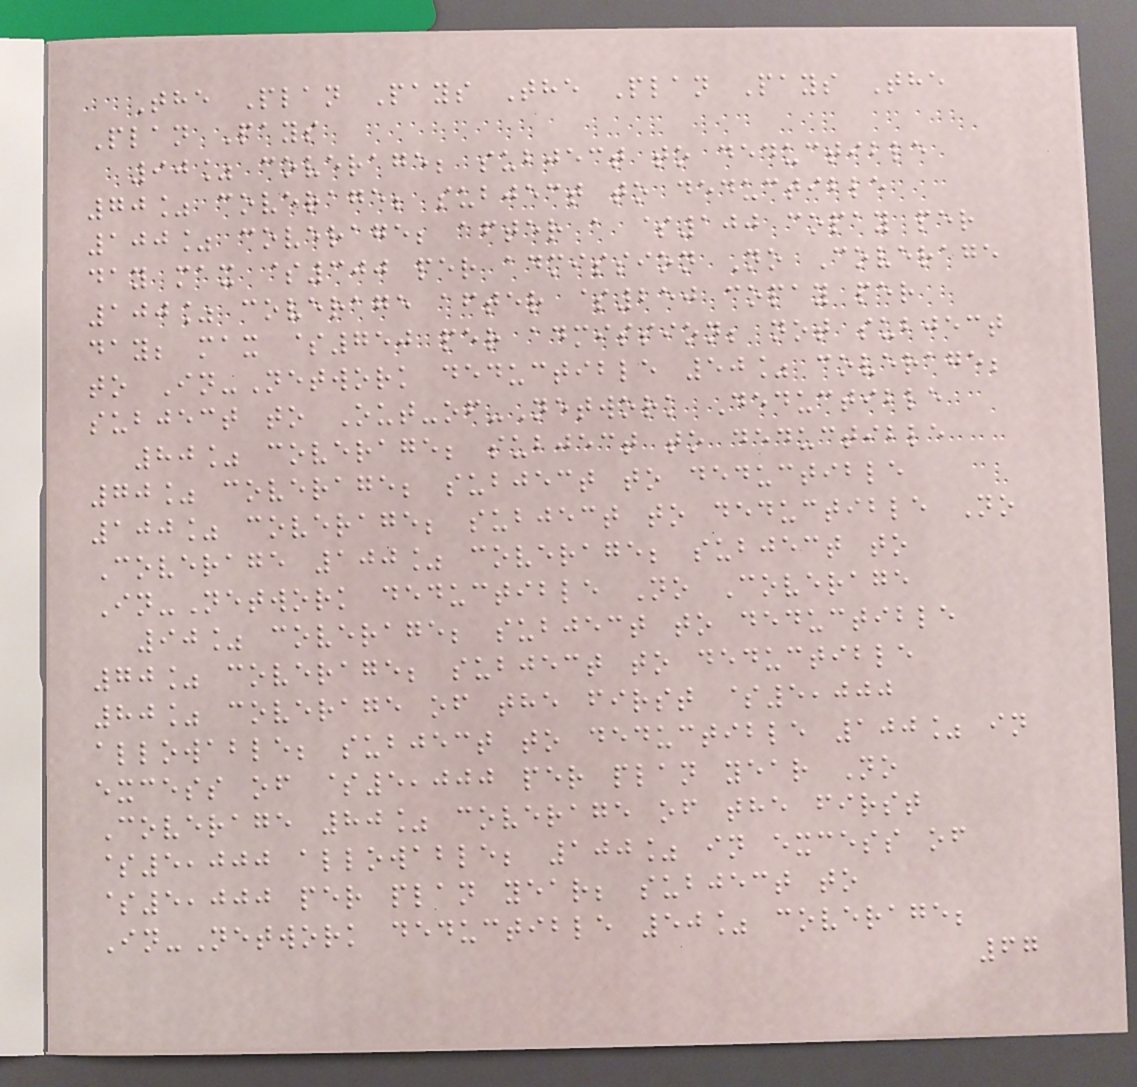The Plan Pays The Plan Pays The
Plan Pays
90% coverage; subject to deductible
70% coverage; subject to deductible
100% coverage; after a $100 copay per
day max $300 per admission No Coverage
100% coverage after $250 copay per
day; max $750 per admission; not subject
to In-Network deductible 50% coverage;
subject to Out-of-Network Deductible
80% coverage; subject to deductible
70% coverage; subject to deductible
100% coverage; subject to deductible No
Coverage 100% coverage; subject to
In-Network deductible No Coverage
90% coverage; subject to deductible
70% coverage; subject to deductible
80% coverage of the first $5,000
allowable; subject to deductible 100% in
excess of $5,000 per plan year No
Coverage 80% coverage of the first
$5,000 allowable; 100% in excess of
$5,000 per plan year; subject to
In-Network deductible 50% coverage;
67
